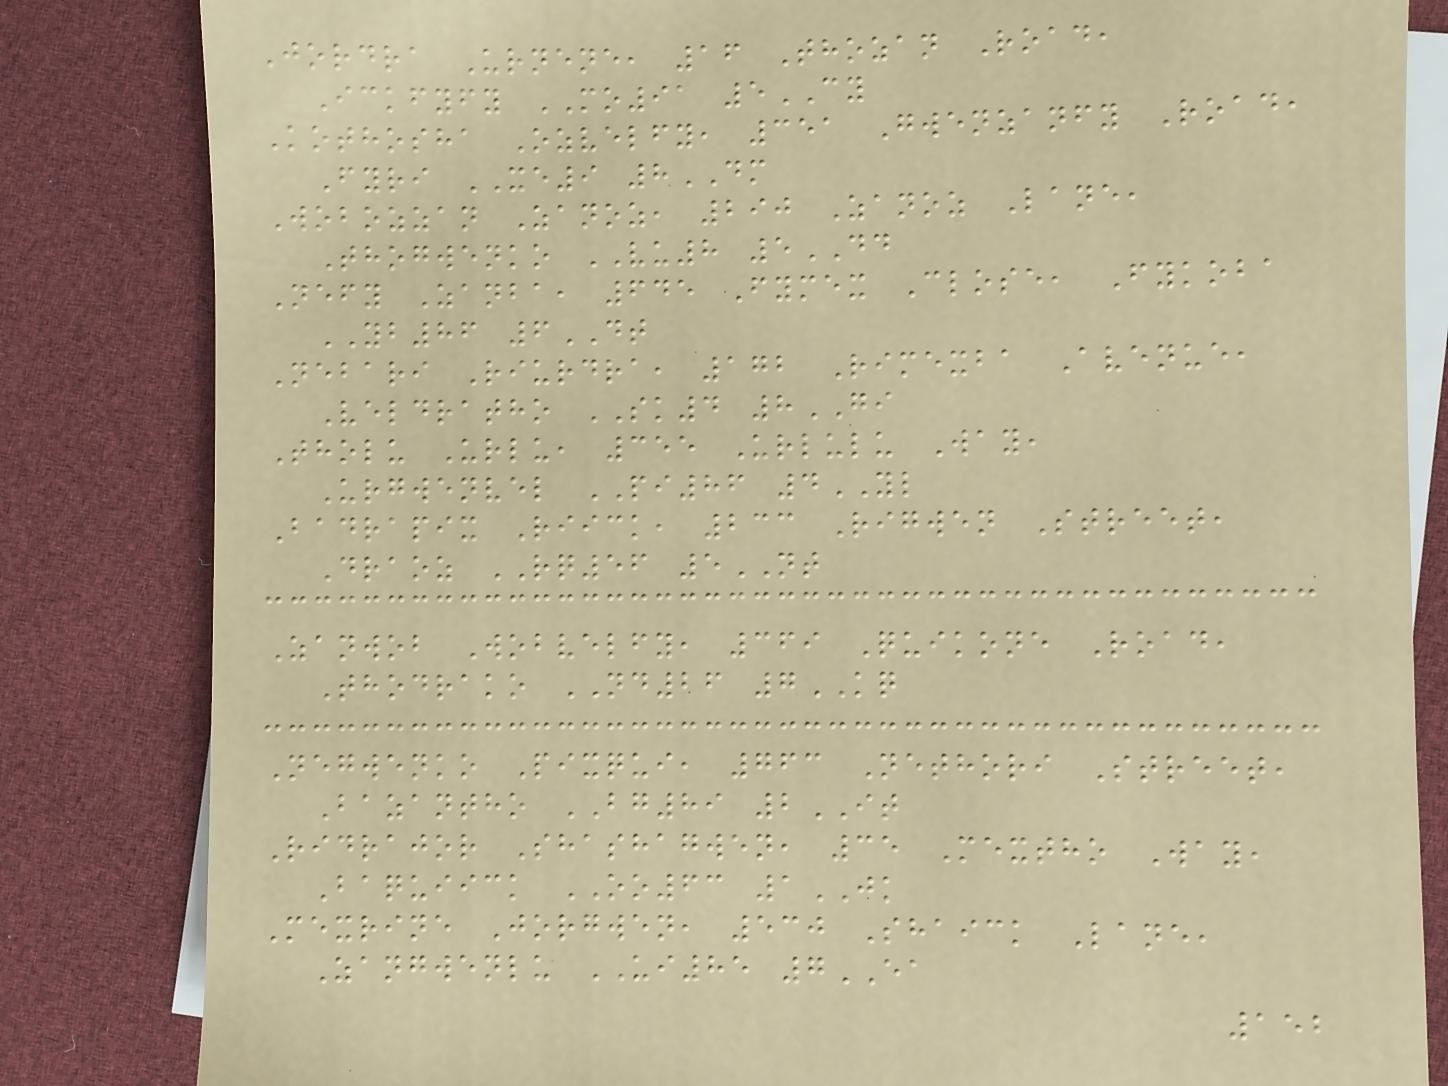Jordra Urnene, 16 Thozan Road,
Ickfyfy MO91 5CY
Kothosha Ozvelfy, 351 Gwenzanfy Road,
Fyri XE9 8DM
Wobozzan Zanoz, 290 Zanoz Lane,
Thogwenko VU8 5DD
Nefy Zanba, 645 Fymex Close, Fykoba
YB86 6DT
Nebari Riurdra, 172 Rimexba Avenue,
Veldratho SK4 8GI
Tholu Urlu, 355 Urlulu Way,
Urgwenvel PI86 4YL
Badrapix Riick, 233 Rigwen Street,
Draoz RQ56 5NT
Zanwob Wobvelfy, 369 Quikone Road,
Thodrako ND26 7KQ
Negwenko Pixqui, 763 Nethori Street,
Bazantho BG89 2IT
Ridrajor Shashagwen, 35 Mextho Way,
Baquiick OO63 1JK
Mexrine Jorgwen, 530 Shaick Lane,
Zangwenlu UI85 7EA
152
